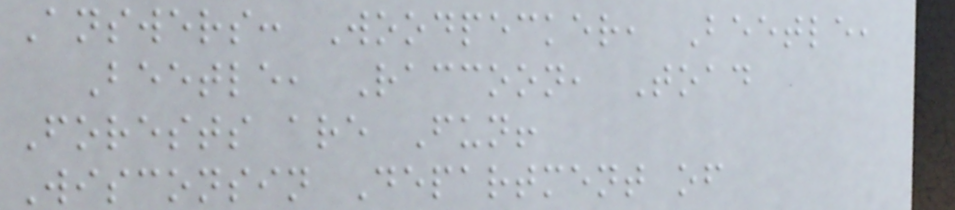Answers: Woodpecker, Beetle,
Beetle, Raccoon, Toad
Forests are Fun!
Wisconsin Department of
